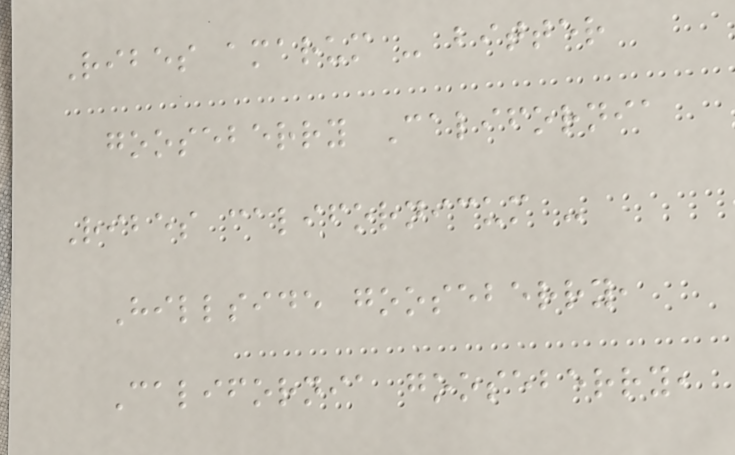Ribes amarum - bitter
gooseberry California
Ribes californicum -
Hillside gooseberry,
California gooseberry,
